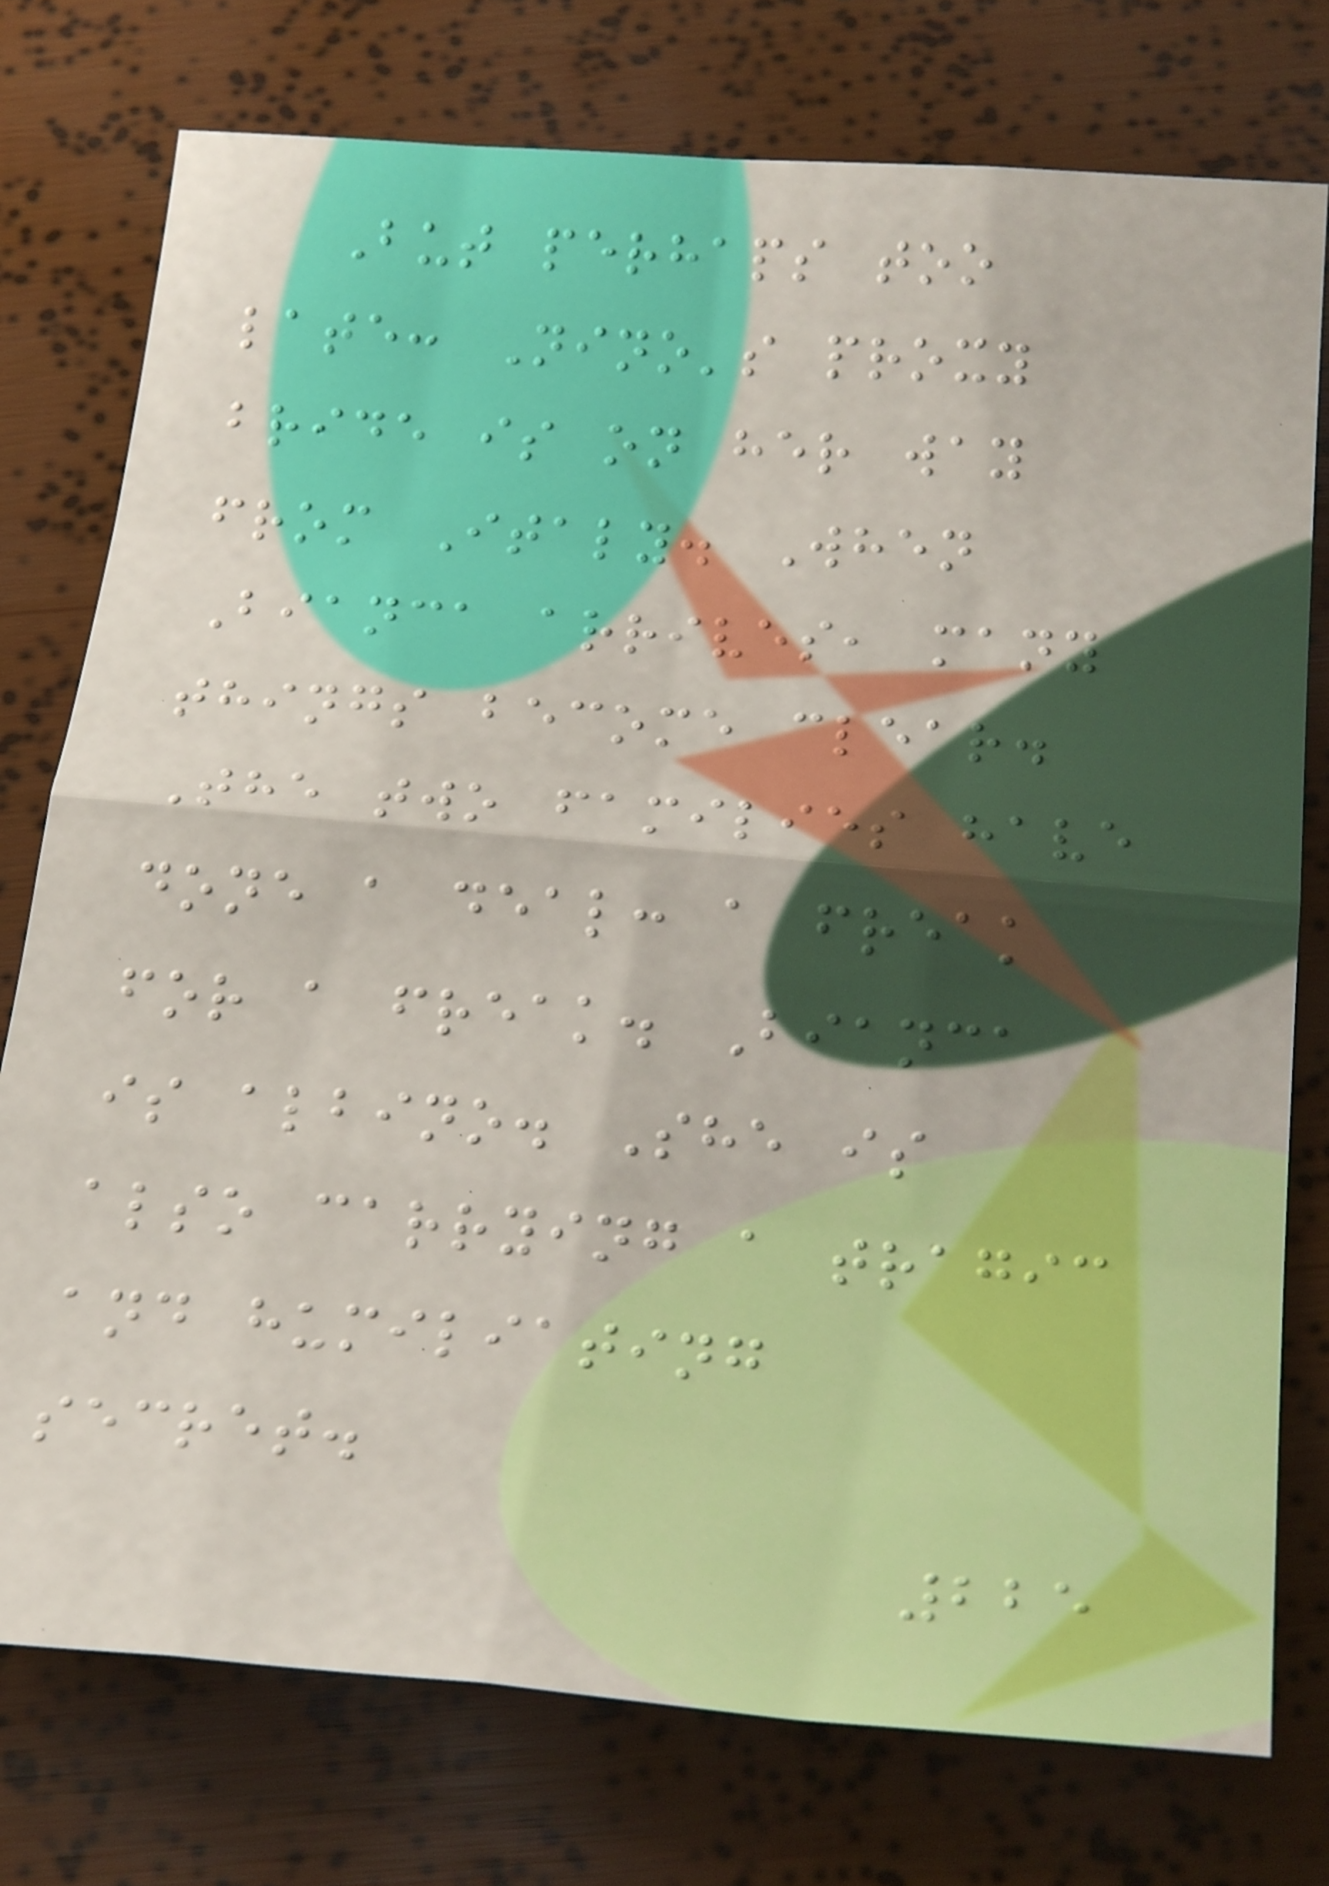But perhaps too
late: Nino's proxy
bride is on her way
from Italy. When
Bianca arrives, many
things become clear.
The two families have
done a deal: a freak
for a freak. Bianca
is albino. She is
also carrying a tragic
and humiliating
secret.
225
